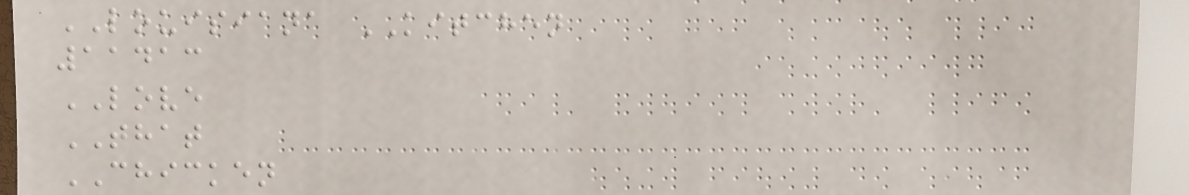LOUISIANA KITCHEN
11413
LOVE
THAT
CHICKEN
